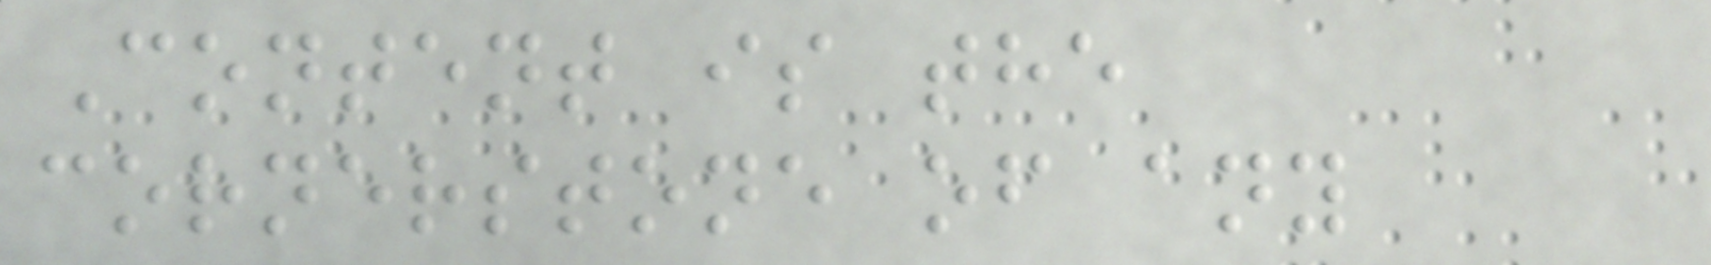Content is the
cornerstone of any
